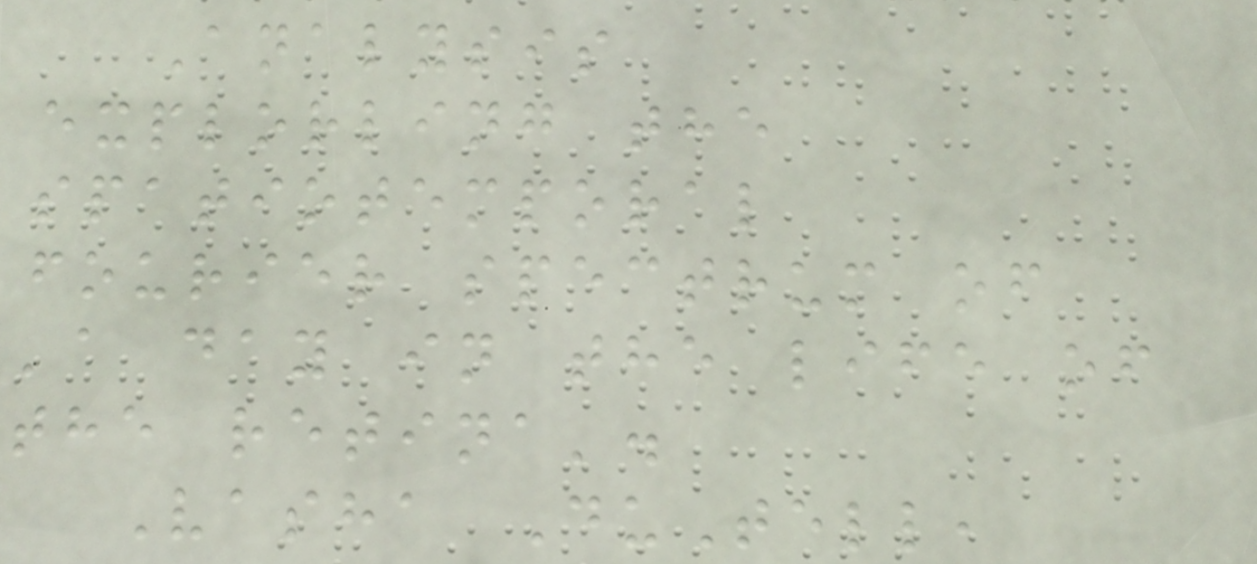Analysis
explorling the
spatiotemporal
fourier spectrum of
'a day in the life of
the retina'.
Vasha DuTell,
